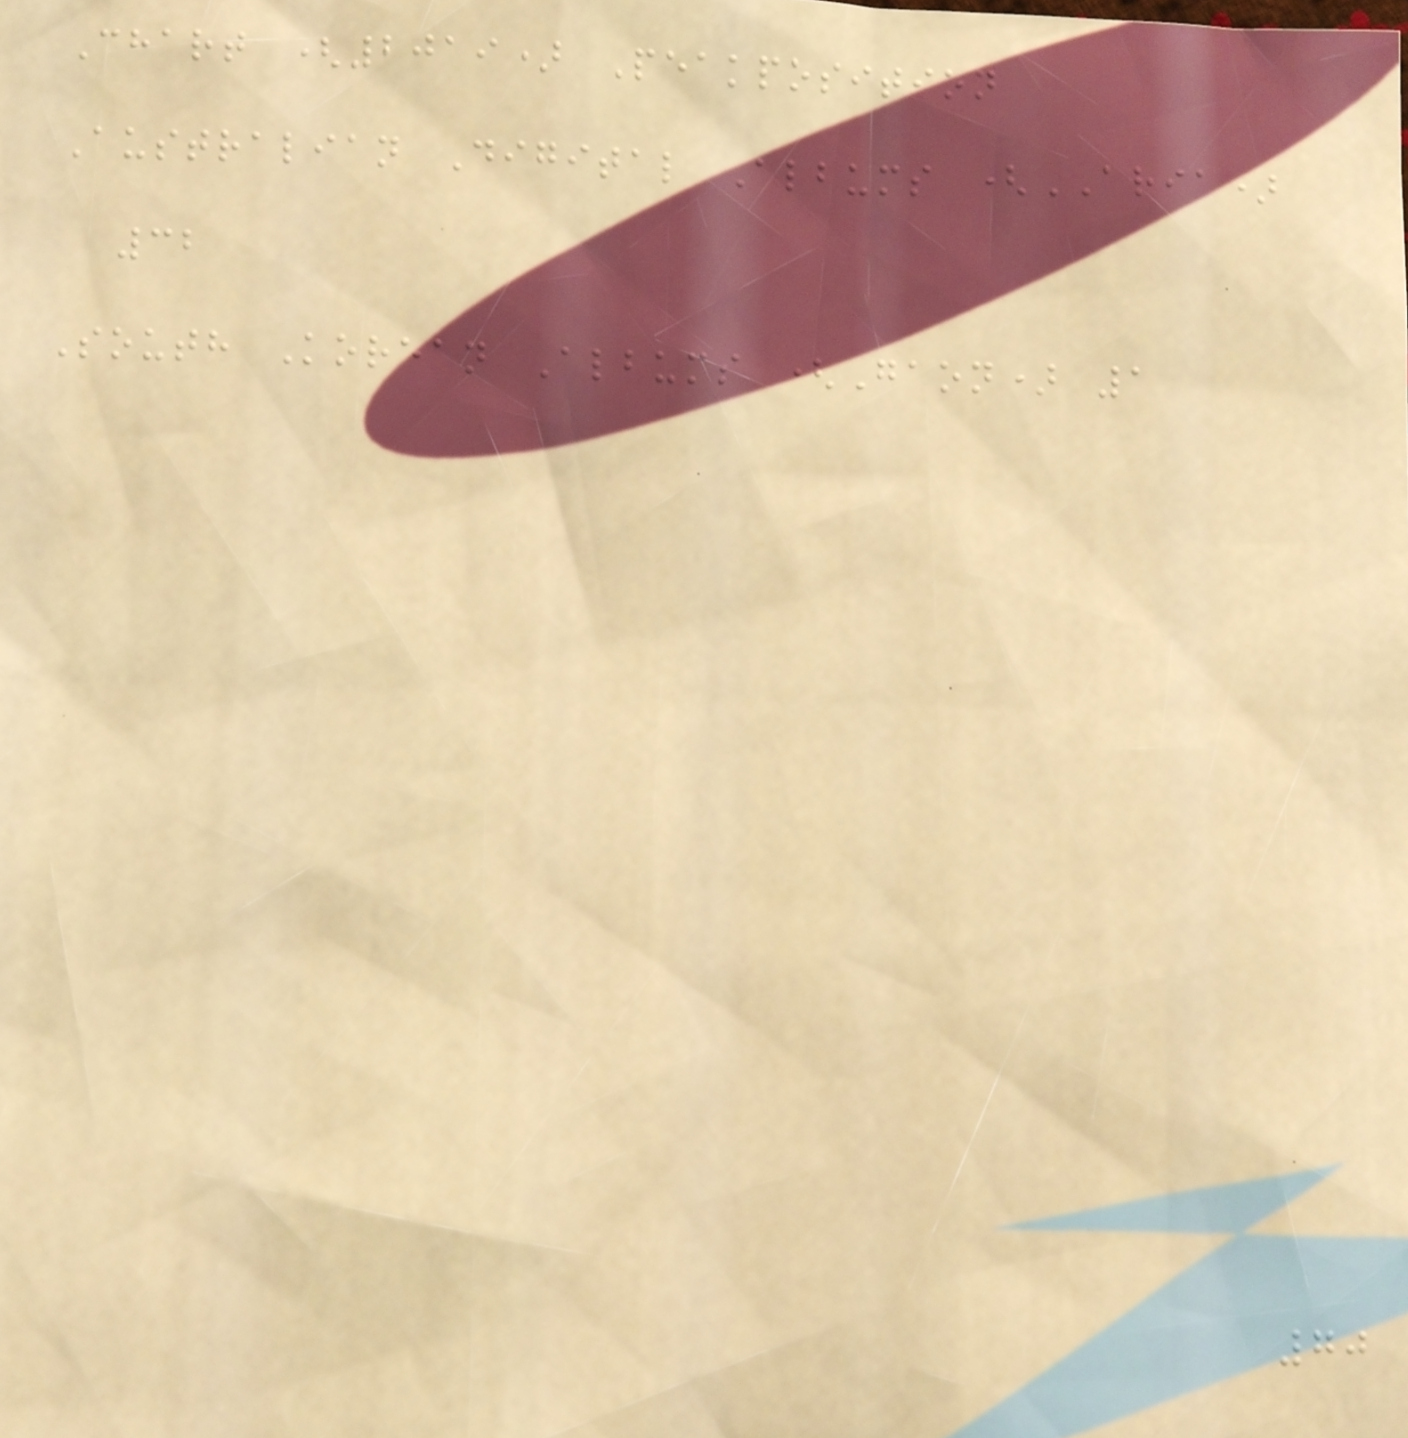Chart (2019) Peakposition
Australian Digital Albums (ARIA)
32
South Korean Albums (Gaon) 1
70
